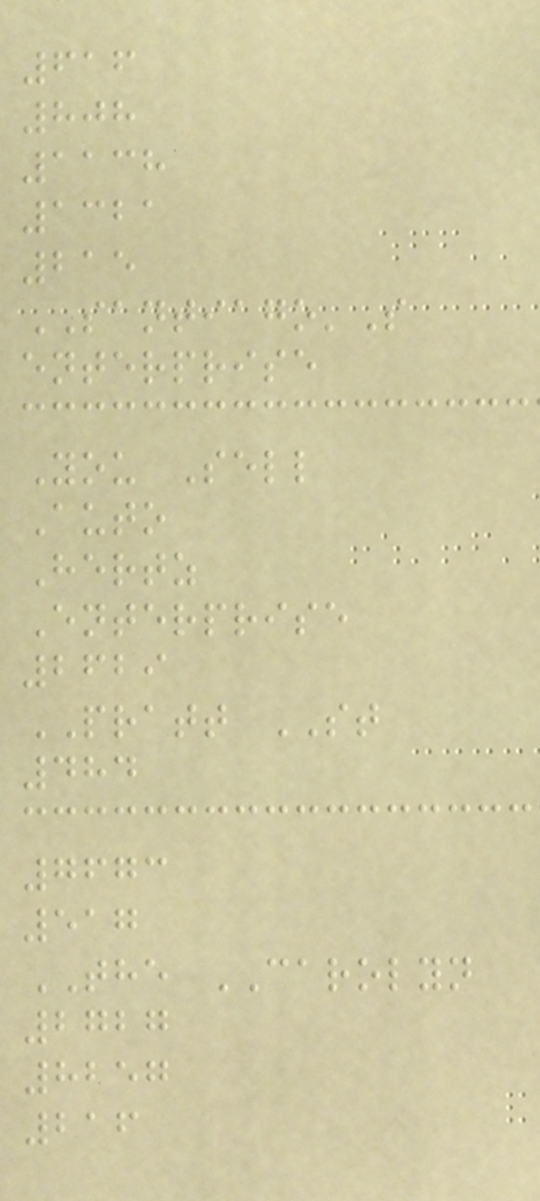616
808
1138
1321
215
SANTIAGO'S
enterprise
You Sell
Auto
Hertz
Enterprise
2629
PRATT ST
484
7673
517
THE CAROLYN
2727
8257
216
